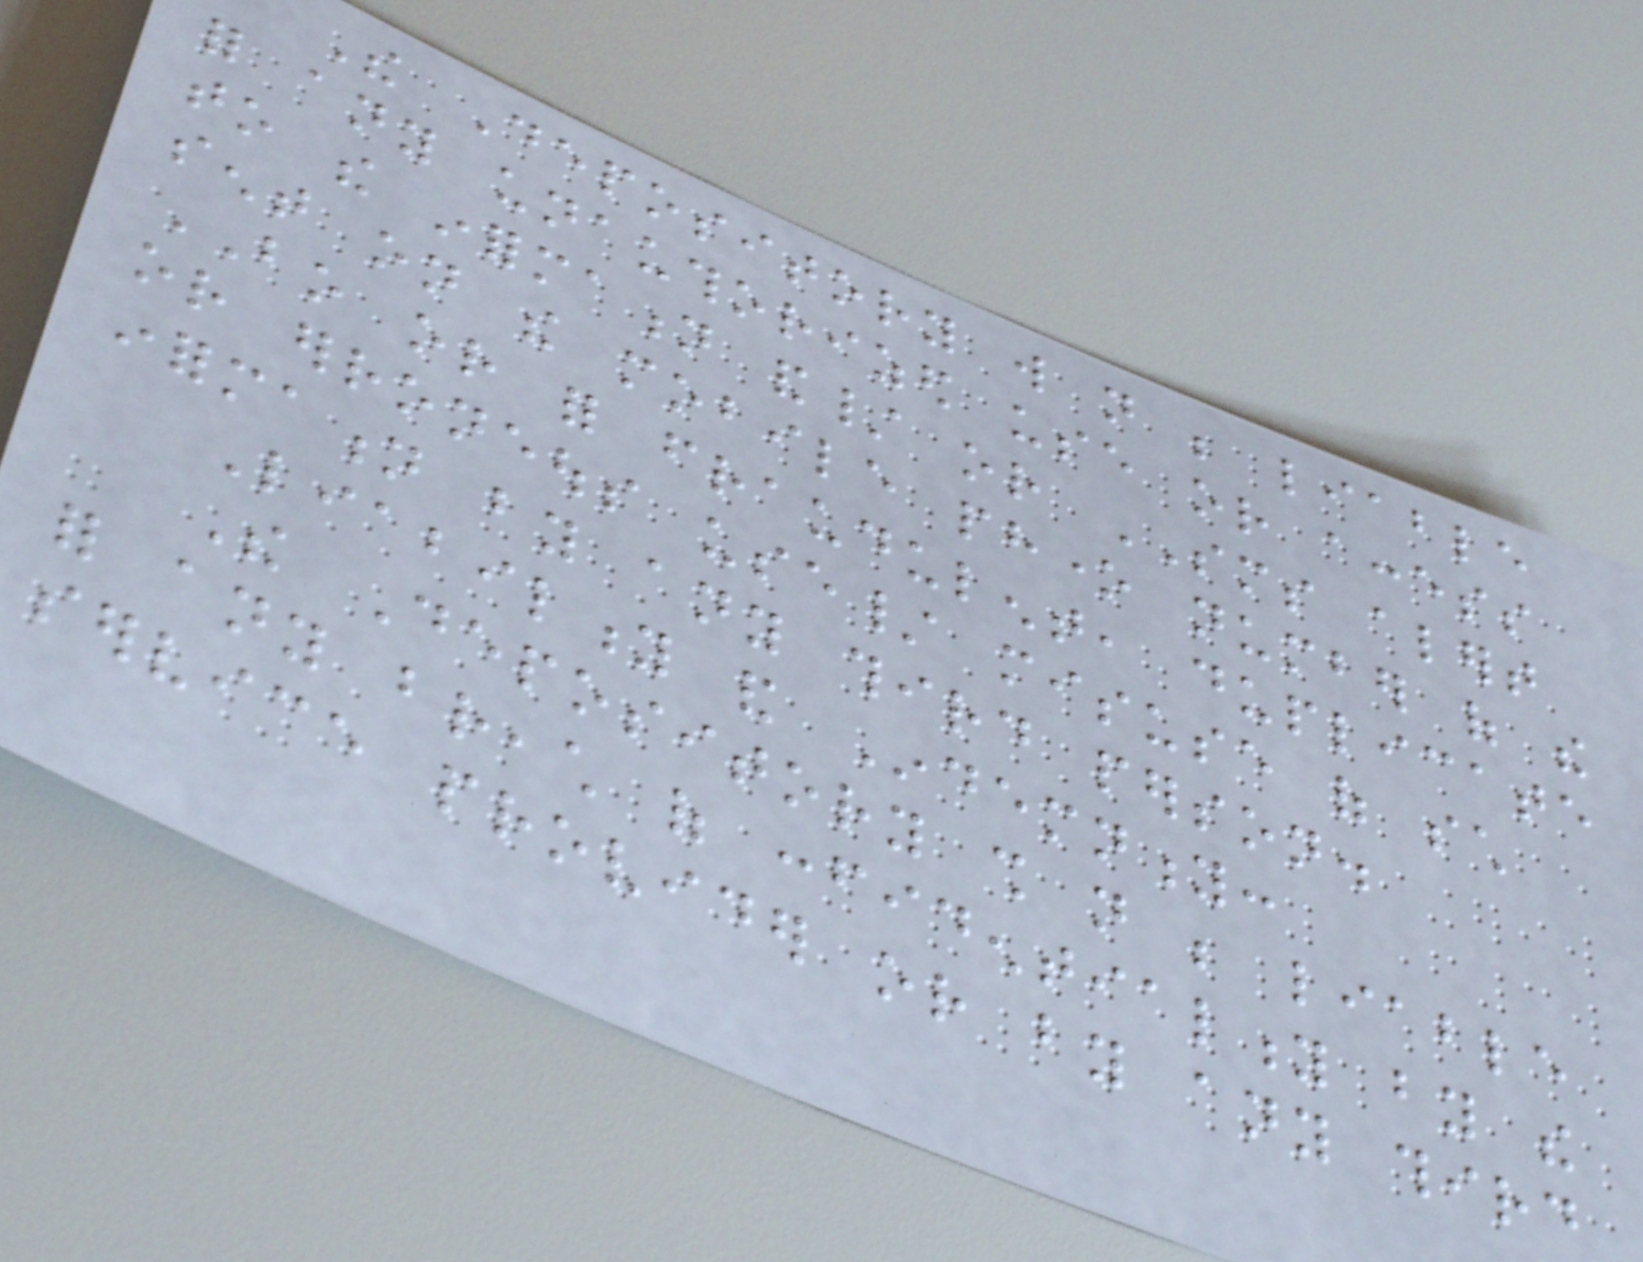The Depository will not be liable
for any unauthorized use or access
to the information and/ or SMS alert
sent on the mobile phone number of the
BO or for fraudulent, duplicate
or erroneous use/ misuse of such
information by any third person.
Liability and Indemnity:
The Depository shall not be liable
for any breach of confidentiality by the
service provider or by any third
